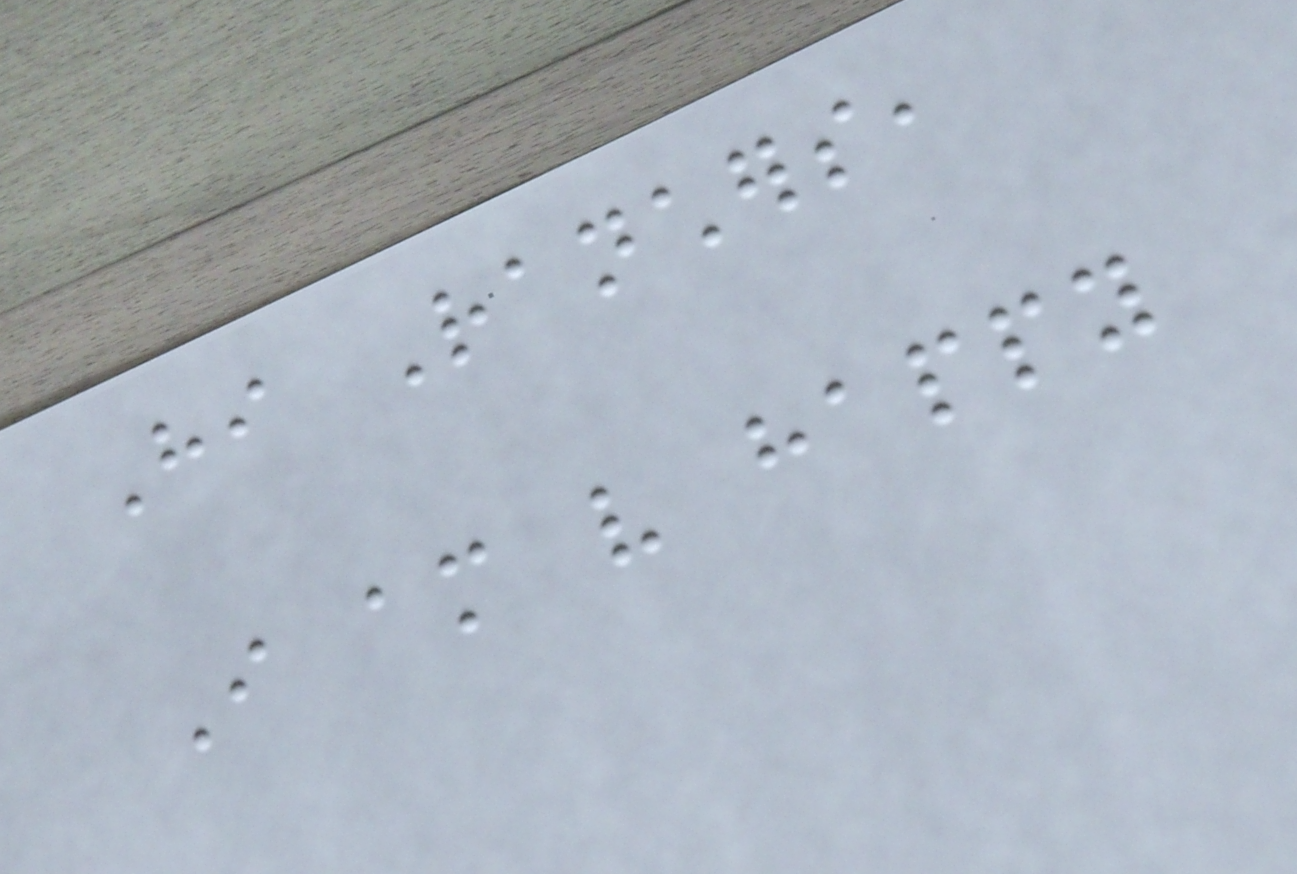Hi Ranchers,
I am very happy
